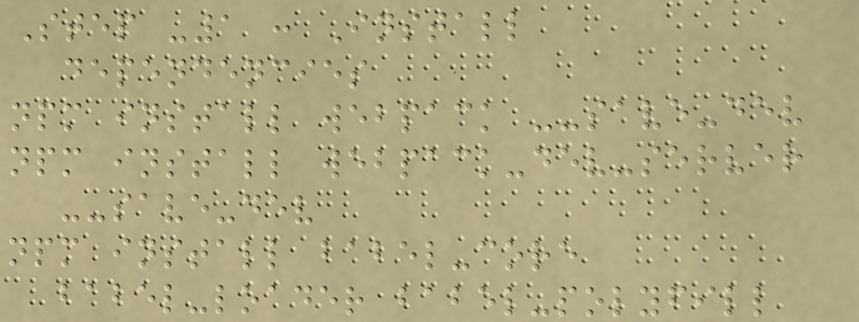Step -1 : Install
dependencies
npm install webpack --save-dev
npm install webpack-dev-server
--save-dev
npm install babel-core
babel-loader babel-polyfill
